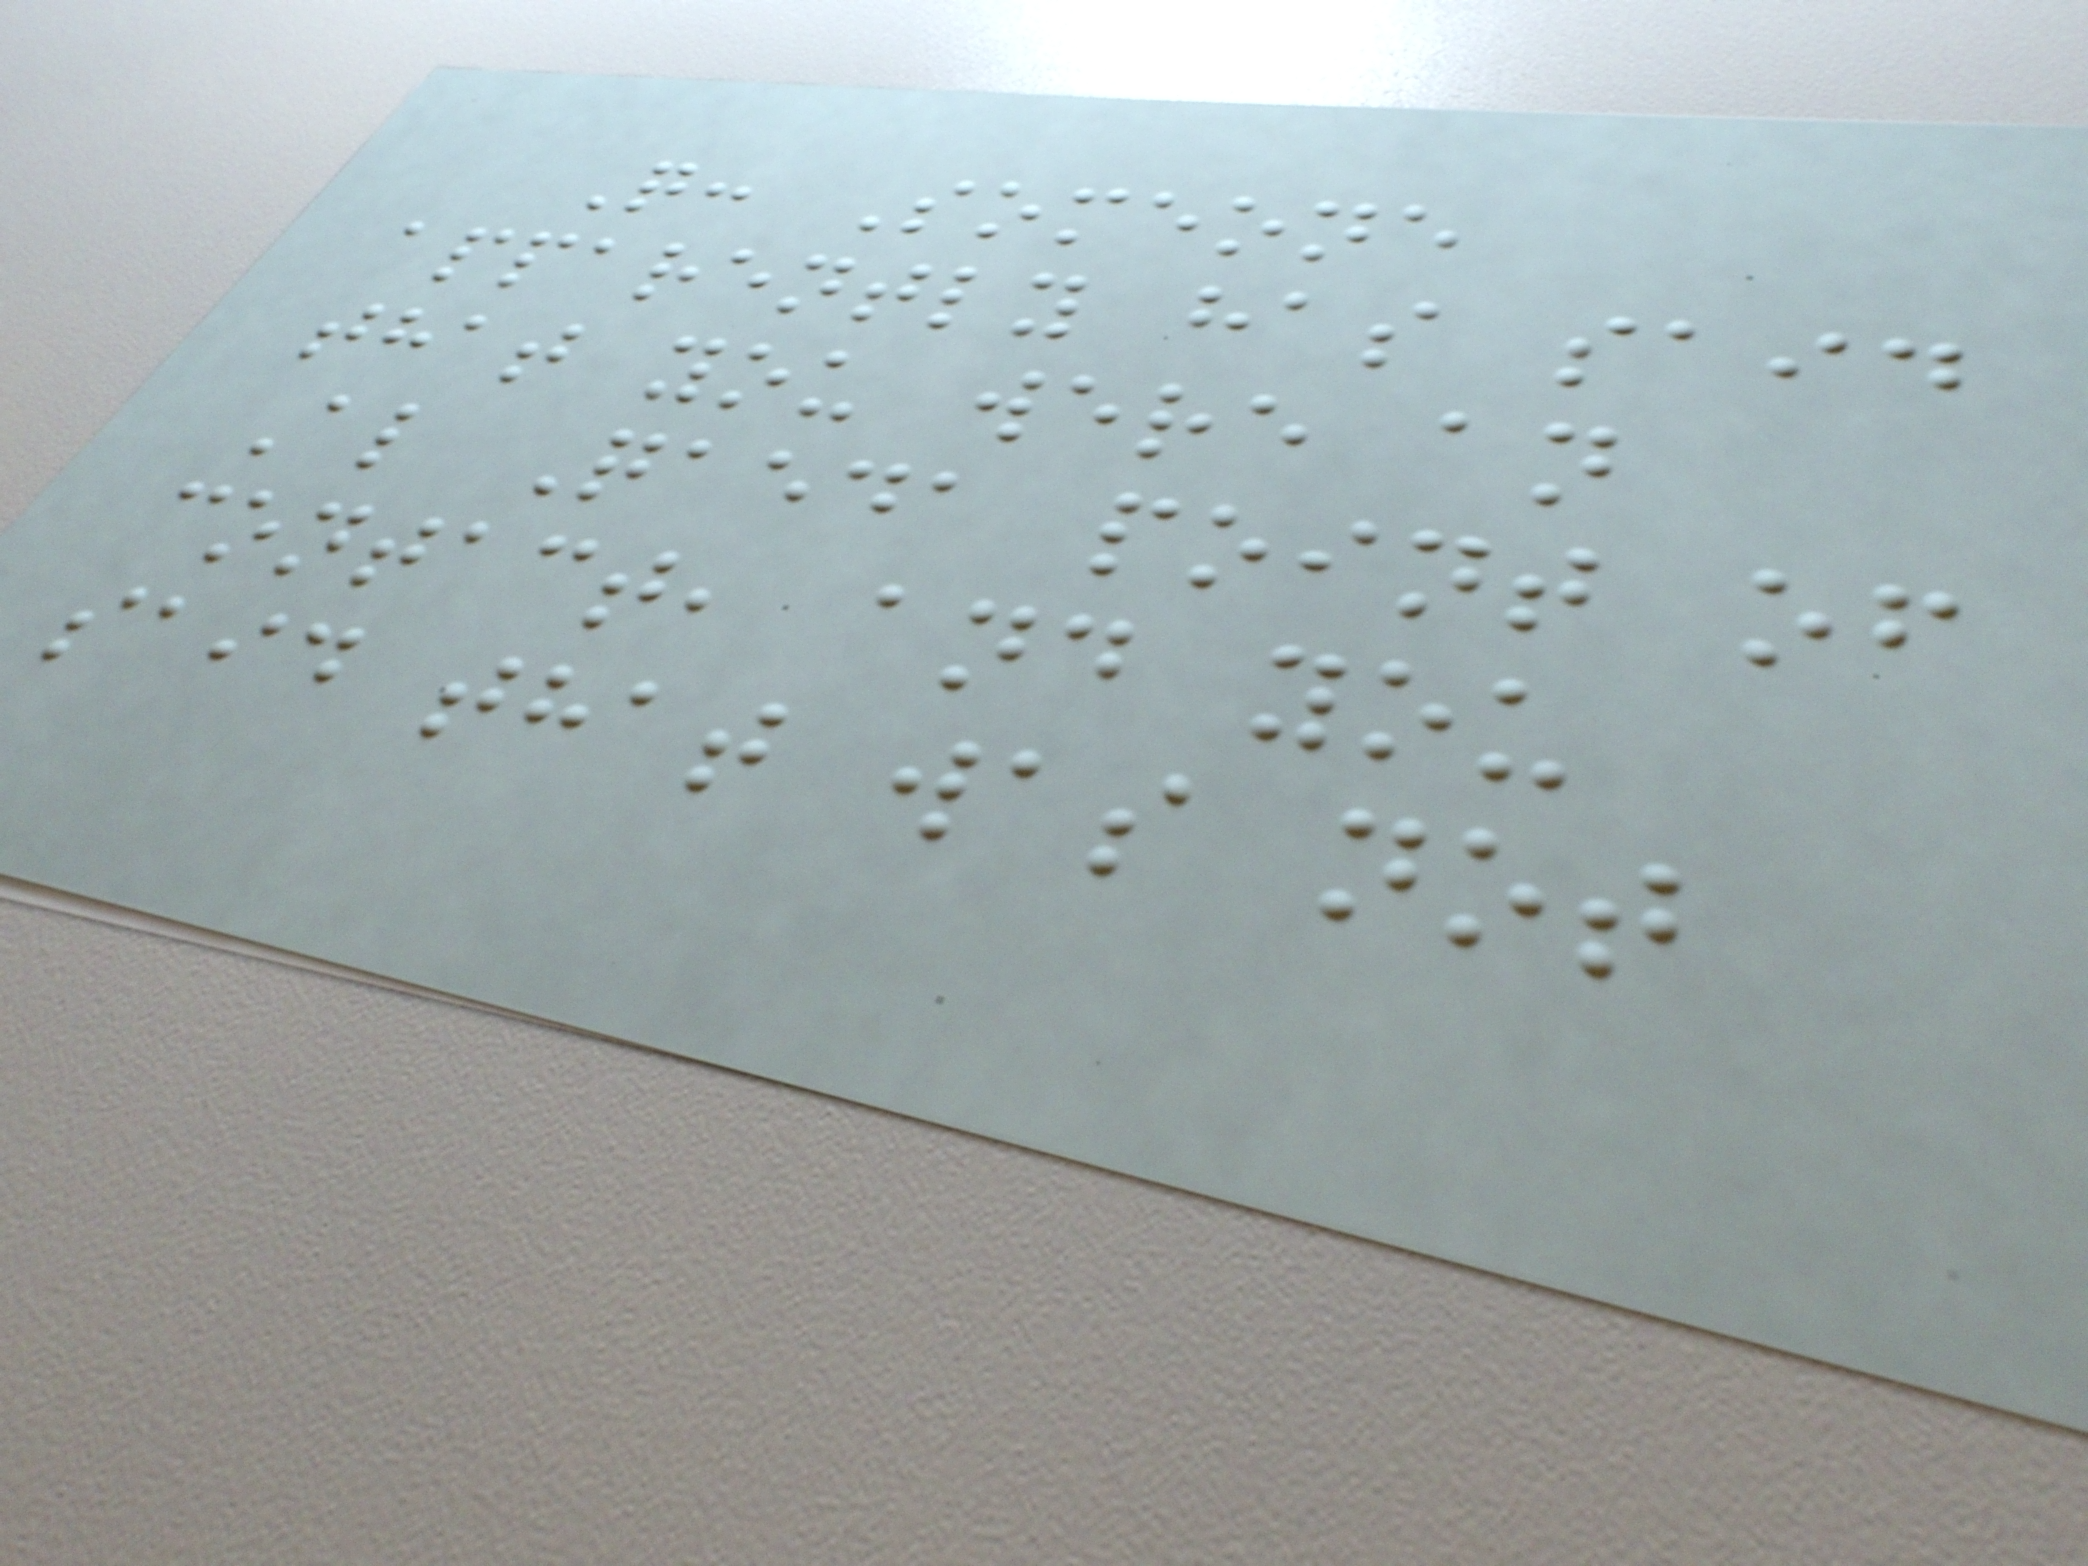Q: Someone
apparently has said
that you were an
Al Qaeda point of
contact, and you
said that was not
